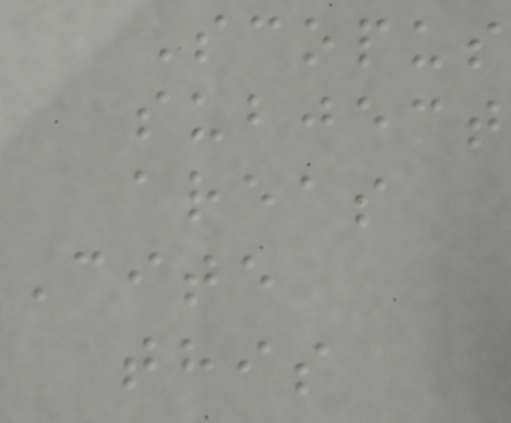Scopus
subject
areas
Cite
this
